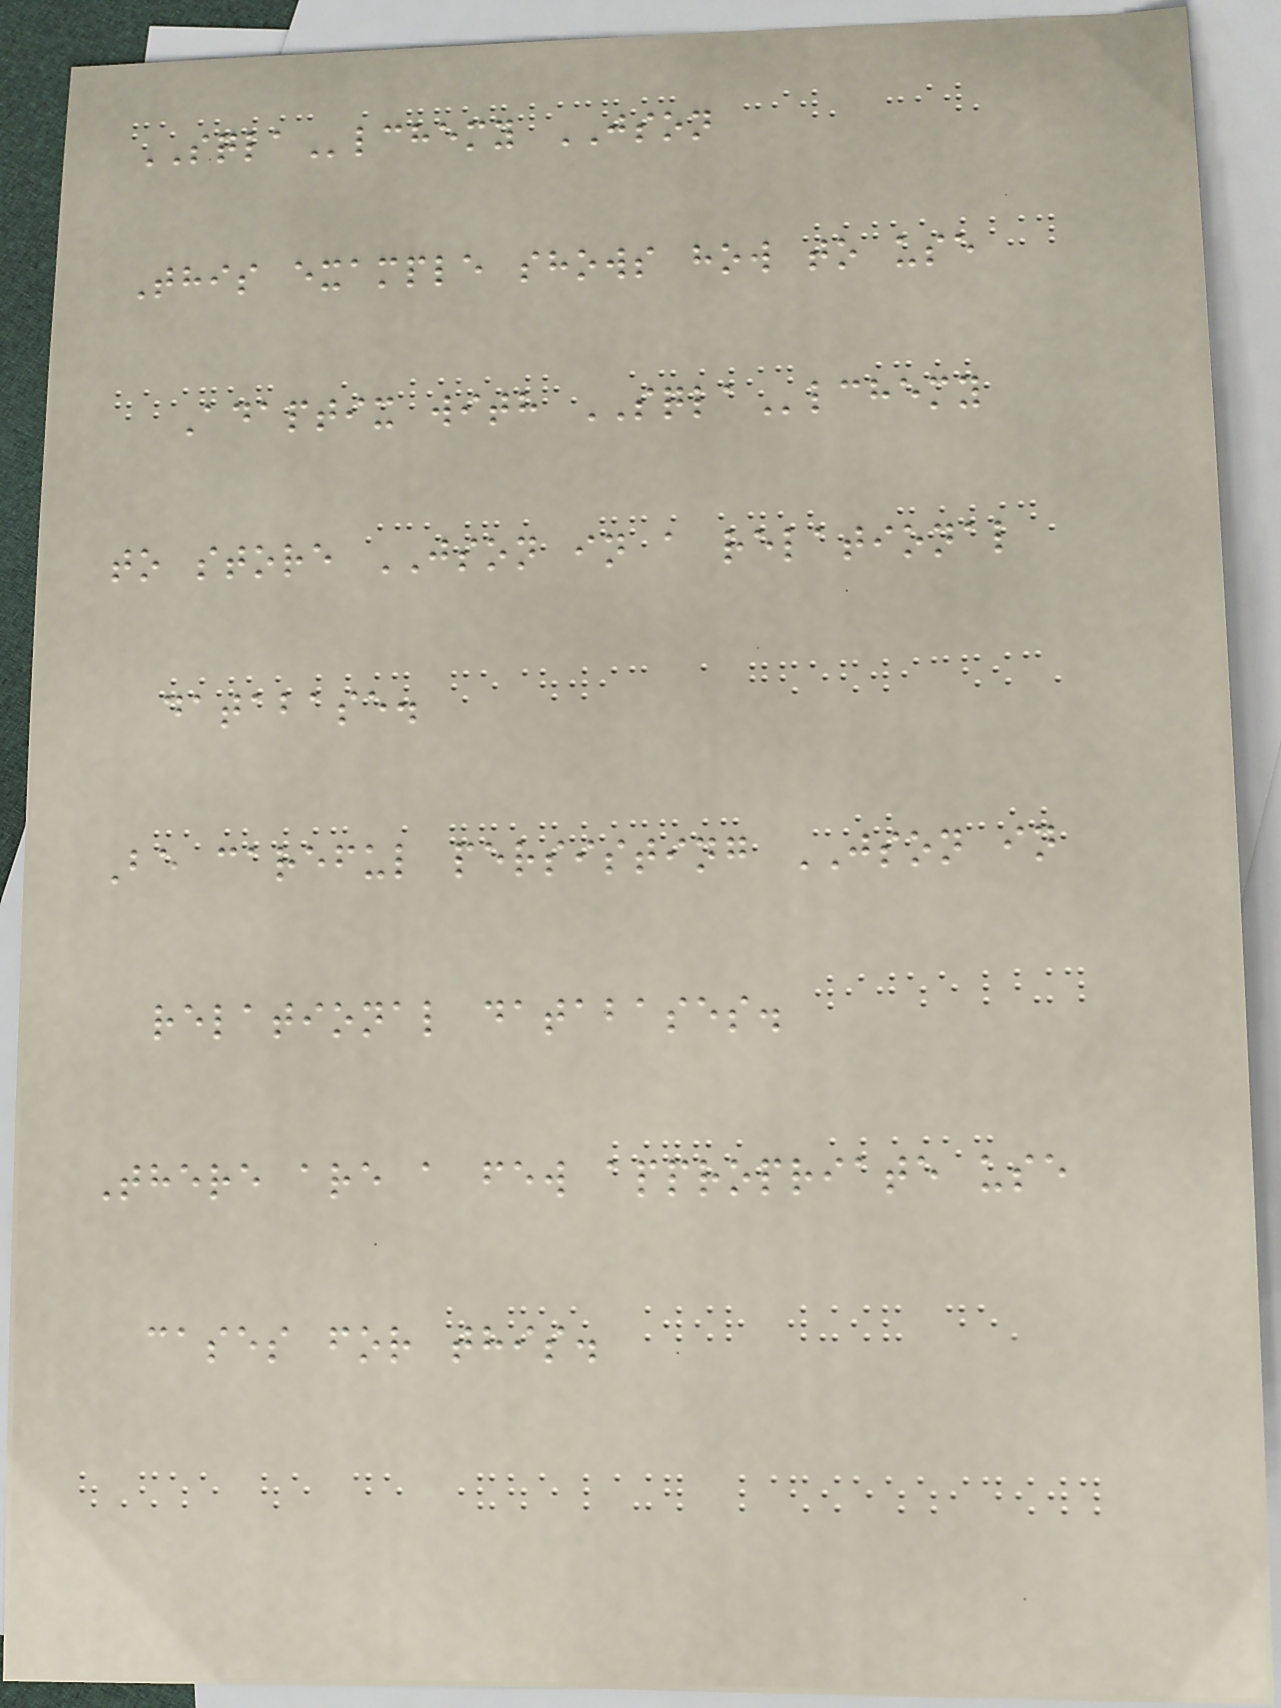SQLAlchemy JSON
This example shows how to use
Adaptix with SQLAlchemy
to store JSON in a relational
database.
Be careful persisting JSON in
relational databases.
There are a few appropriate use
cases for this.
